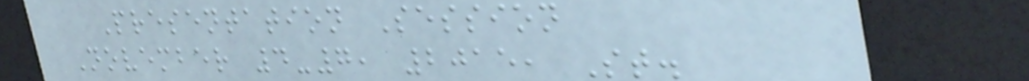Presentation Session
November 4-7, 2015, St.
